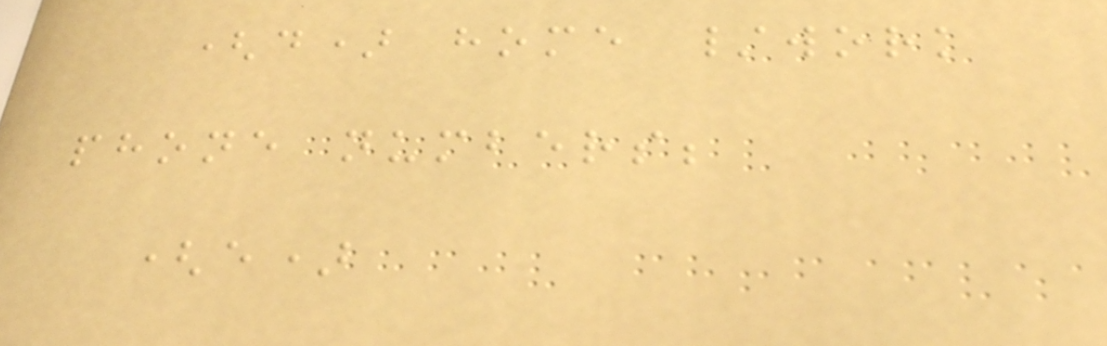(d) home /work
phone numbers;
(e)
